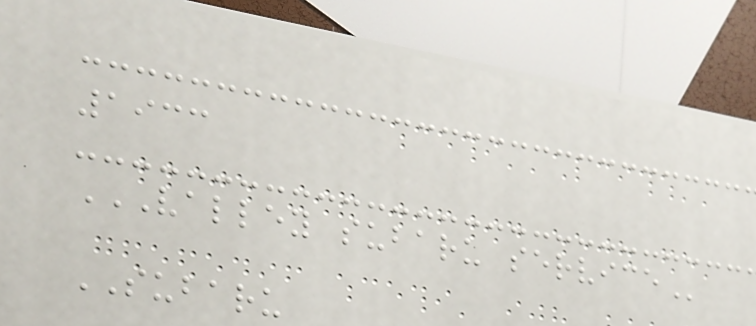1933
VALLEY SUBARU SERVICE
SUBARU
